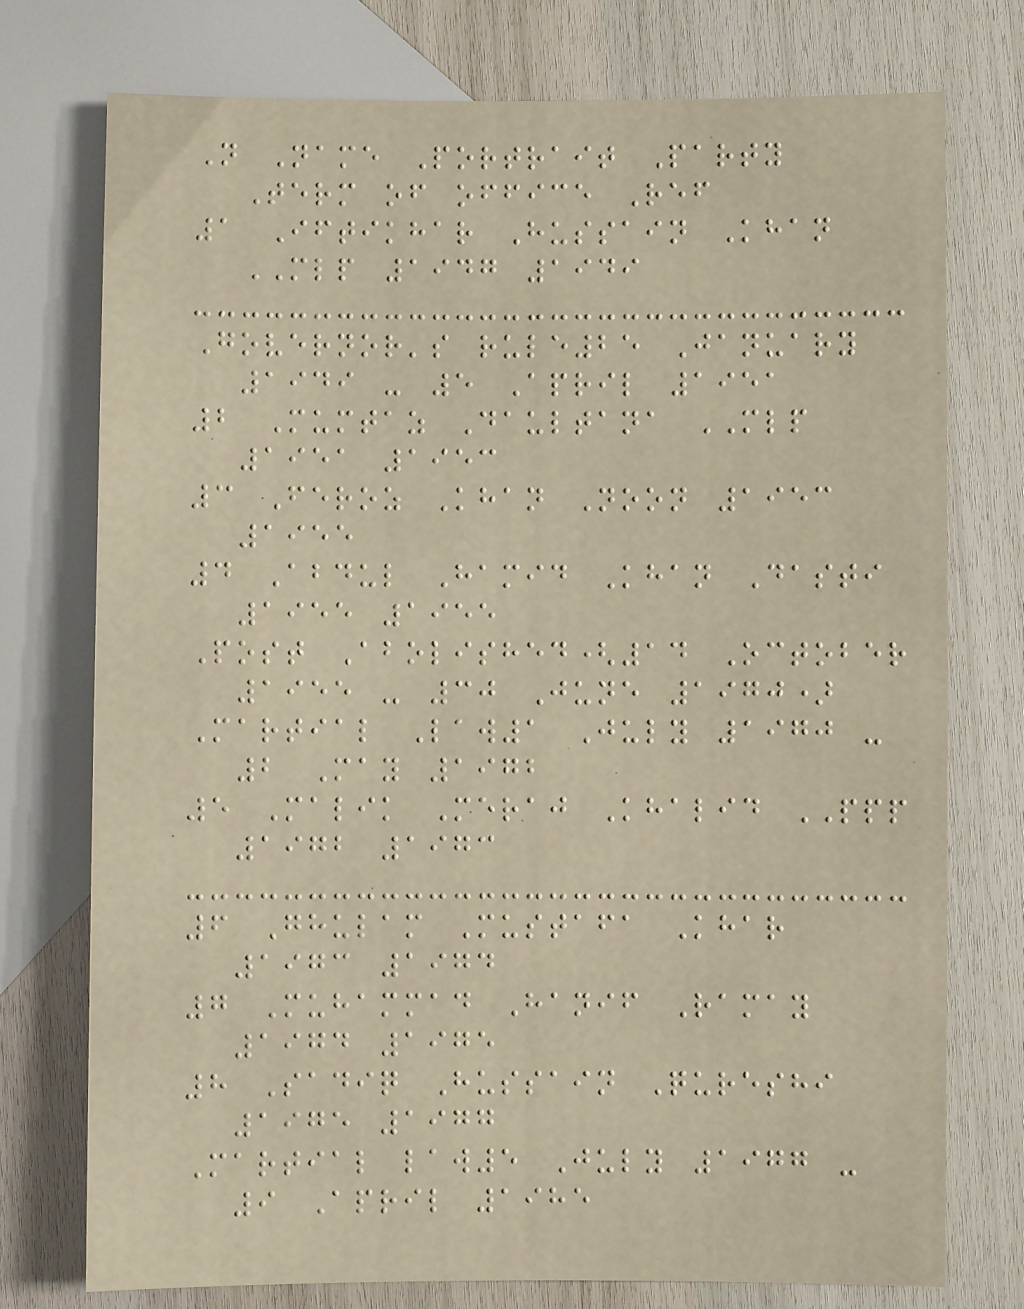N Name Portrait Party
Term of office Ref
1 Iftikhar Hussain Khan
MLP 1947 1949
Governor's rule25 January
1949 - 5 April 1951
2 Mumtaz Daultana MLP
1951 1953
3 Feroz Khan Noon 1953
1955
4 Abdul Hamid Khan Dasti
1955 1955
Post Abolished(14 October
1955 - 30 June 1970)
Martial Law1 July 1970 -
2 May 1972
5 Malik Meraj Khalid PPP
1972 1973
6 Ghulam Mustafa Khar
1973 1974
7 Muhammad Hanif Ramay
1974 1975
8 Sadiq Hussain Qureshi
1975 1977
Martial law5 July 1977 -
9 April 1985
